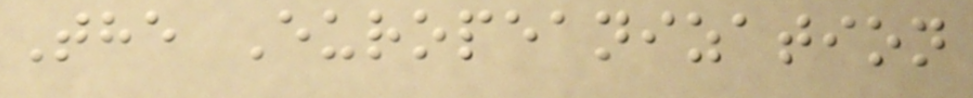The Europeanization
